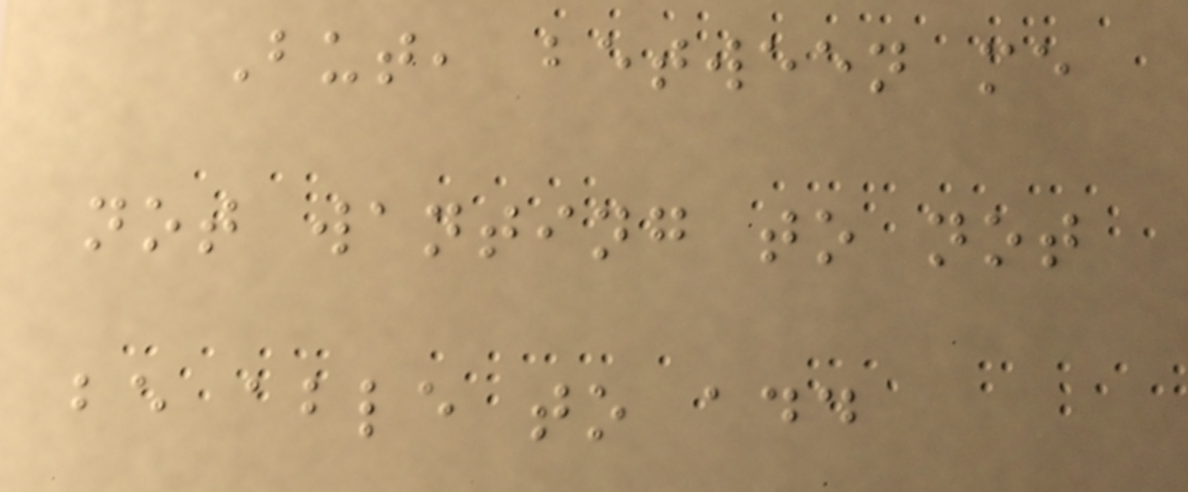But, between me
not wanting to not
be able to add
